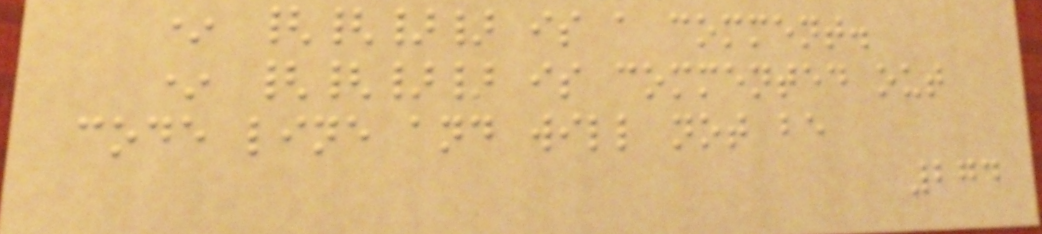* {{}} is a comment.
* {{}} is commented out
code line and will not be
274
